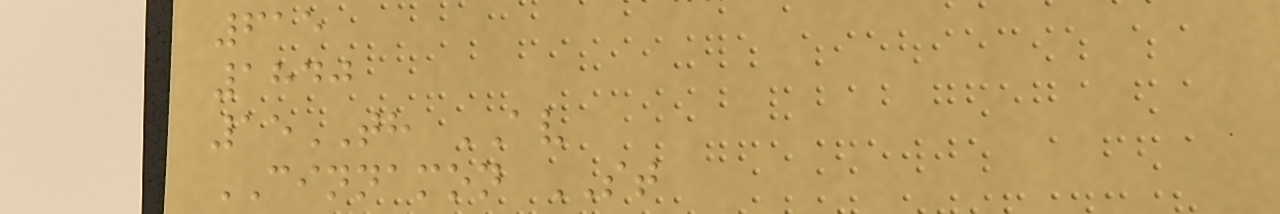615
1840
15TH AV
CINNAMON ST
